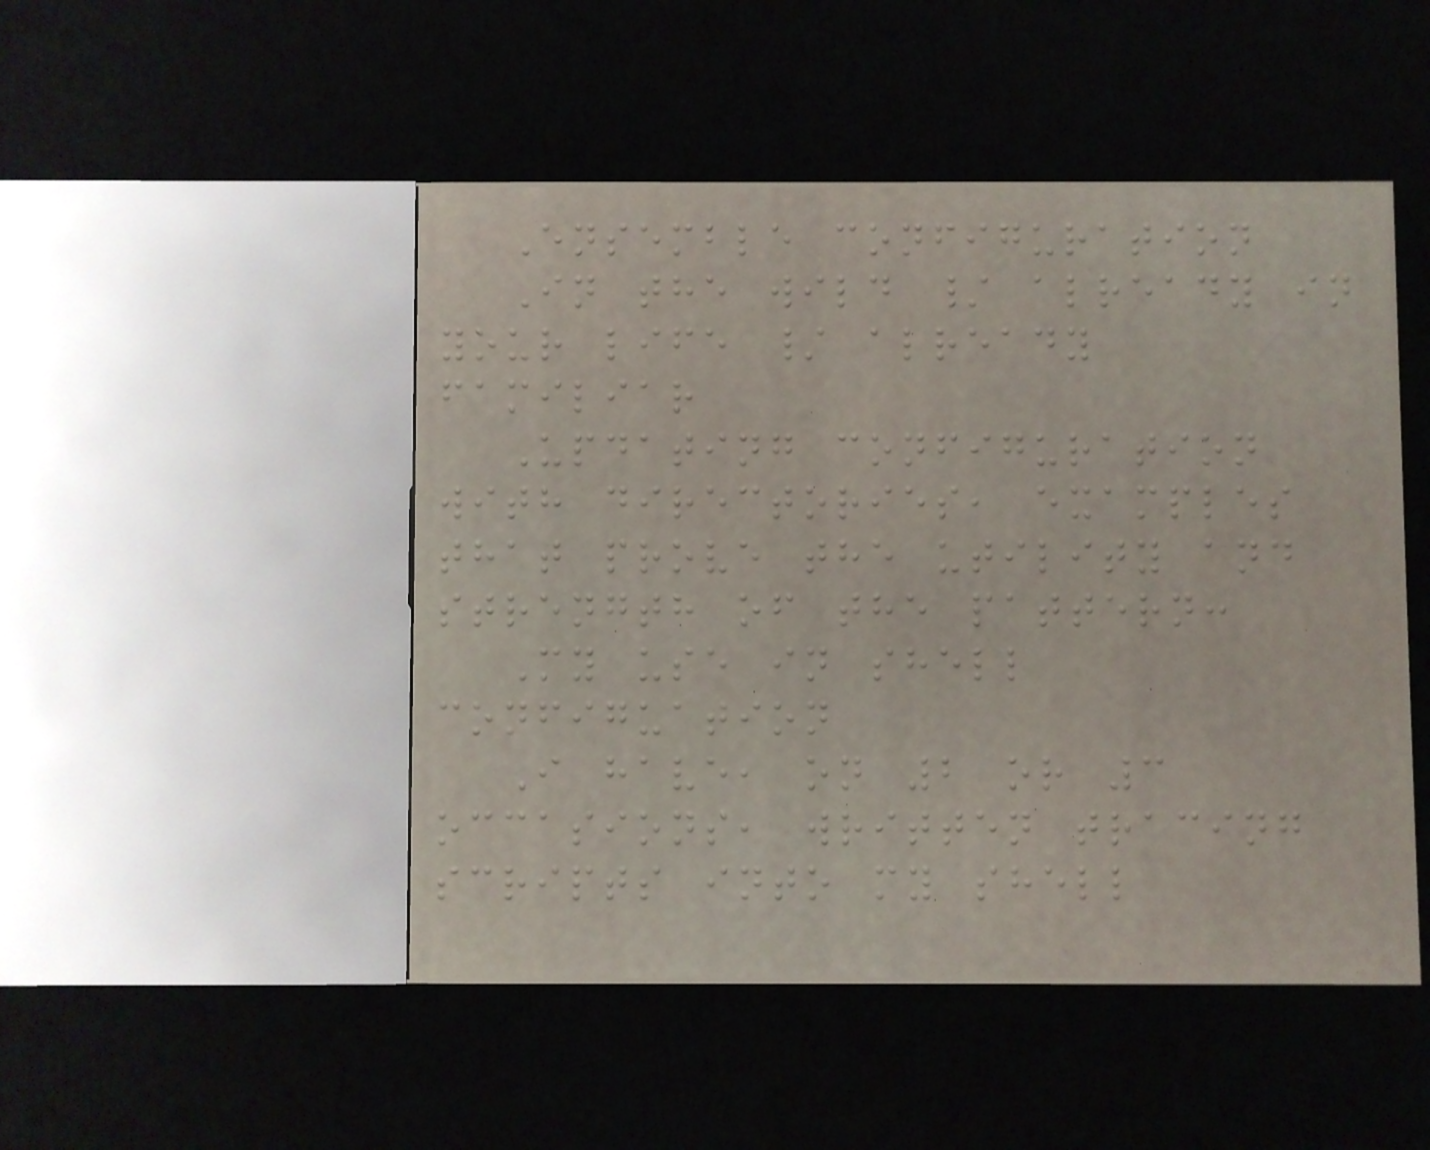Ensemble configuration
In the wild / already in
your life / already
familiar
Updating configuration
with directories, examples
that prove the utility and
strength of the pattern:
My use in shell
configuation
I have, on 2 or 3
occasions, written tracing
scripts into my shell
